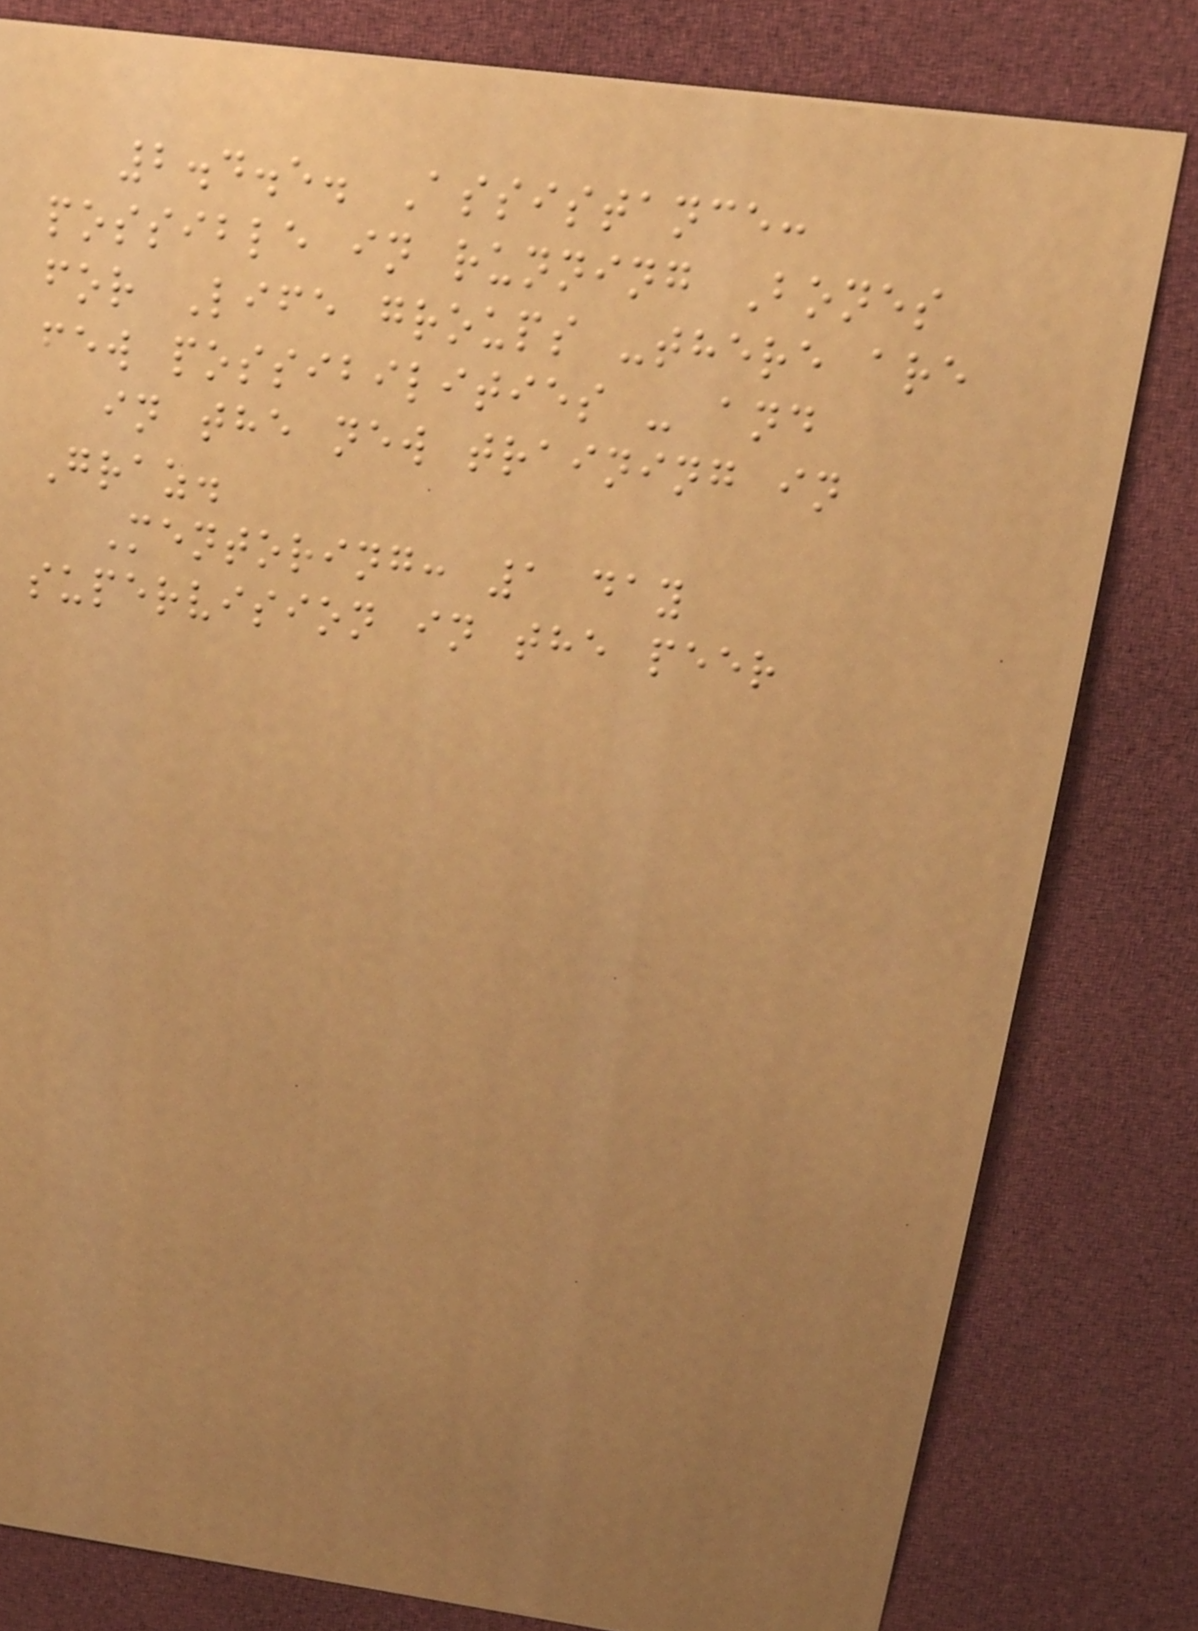2.4.5. Assistance:
possible in running Bones
for Life groups -there are
few possibilities - and
in the new training in
Graz.
Mentoring: 1 day
supervision in the peer
